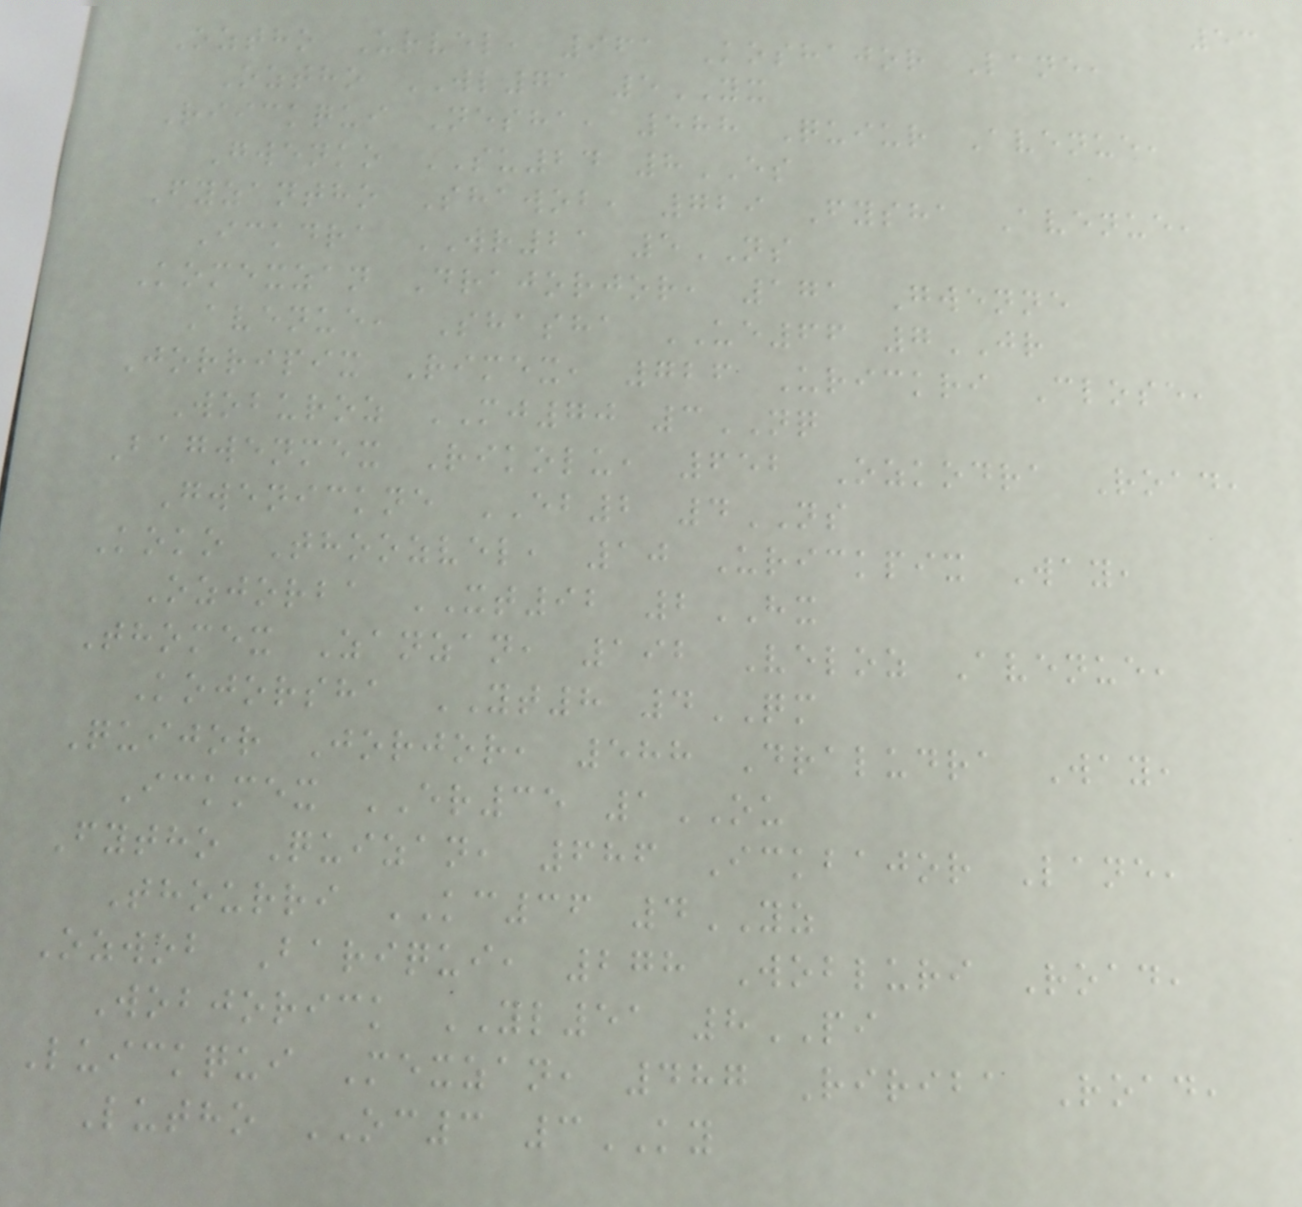53
Oztho Urvel, 961 Koshajor Lane,
Oztho WL71 5YX
Riickqui Nesha, 588 Quiur Avenue,
Gwenko SU24 8ES
Fyzantho Shawob, 729 Fysha Avenue,
Ickdra WR21 5NS
Komexzan Drajorjor, 171 Gwenne
Avenue, Shasha UE66 7JR
Jorripix Rimex, 726 Urickri Close,
Woburoz MJ70 3NQ
Bagwenmex Rikolu, 652 Ozkodra Road,
Gwenickne EB2 4NS
Koko Thoozvel, 10 Urickpix Way,
Ozjorba XT92 2HX
Thomex Zanzan, 192 Veloz Avenue,
Kojorsha YT8 4QM
Quijor Jorjor, 588 Draludra Way,
Ickmex ER35 1OU
Fytho Quizan, 686 Ickbajor Lane,
Thourri KC36 4YZ
Ozwob Bariqui, 278 Wobluri Road,
Wobjorick YL51 8PI
Luickqui Mexzan, 487 Ririba Road,
Lutho OC3 3KY
